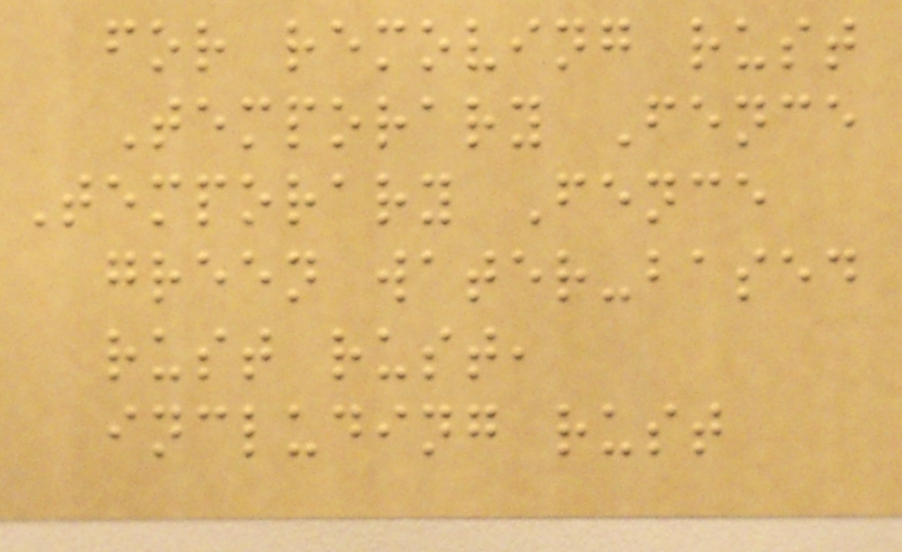for removing rust
Temporary Fence
Temporary Fence
green water-based
rust rust,
including rust
